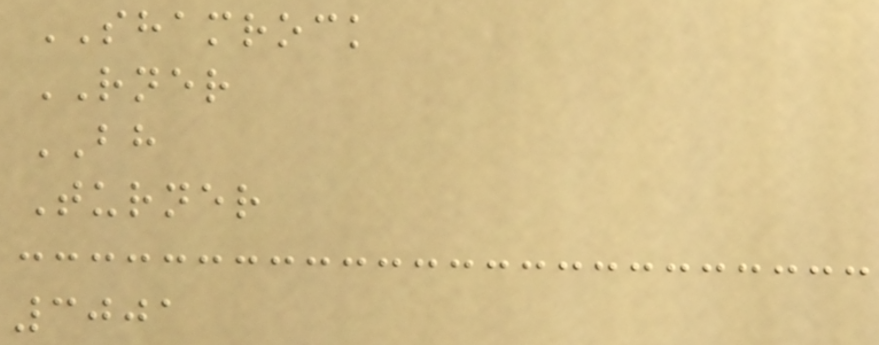SHAMROCK
RNER
BH
Turner
3001
